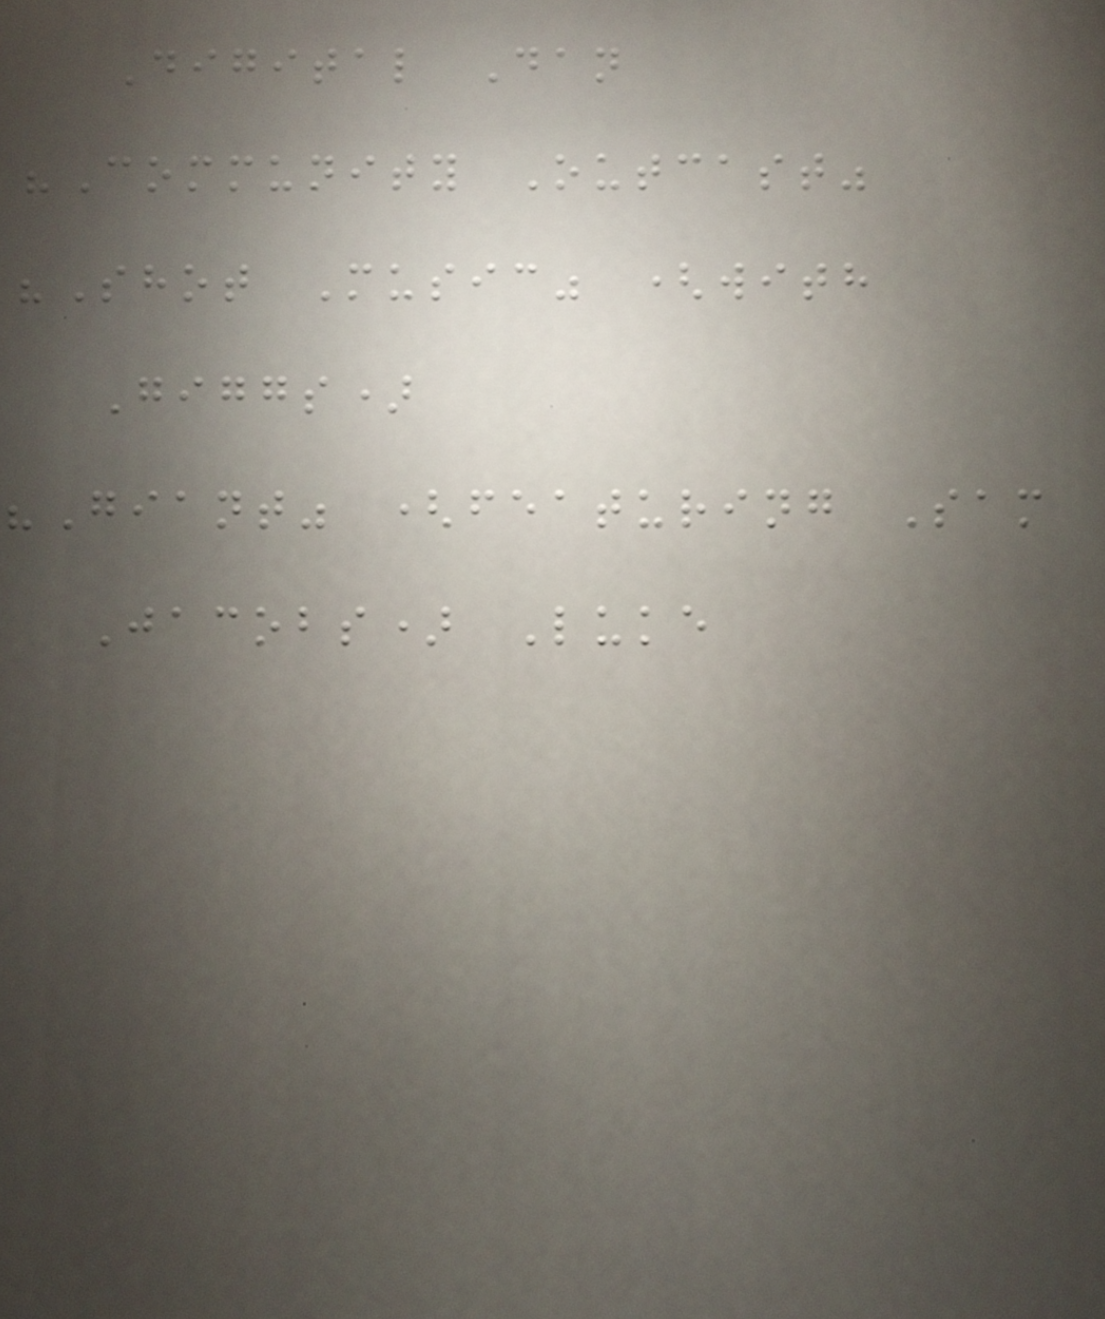Digital Dan
"Community Outcast"
"Shot Music" (with
Giggs)
"Giant" (featuring Sam
Jacobs) Luke
